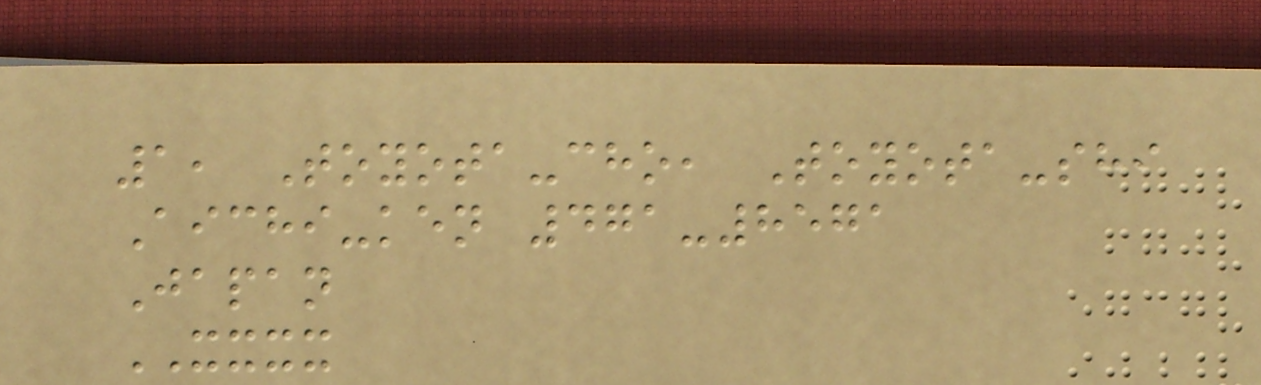1, Toyota-cho, Toyota-shi
Aichi-ken 471-8571
Japan
XXXX
